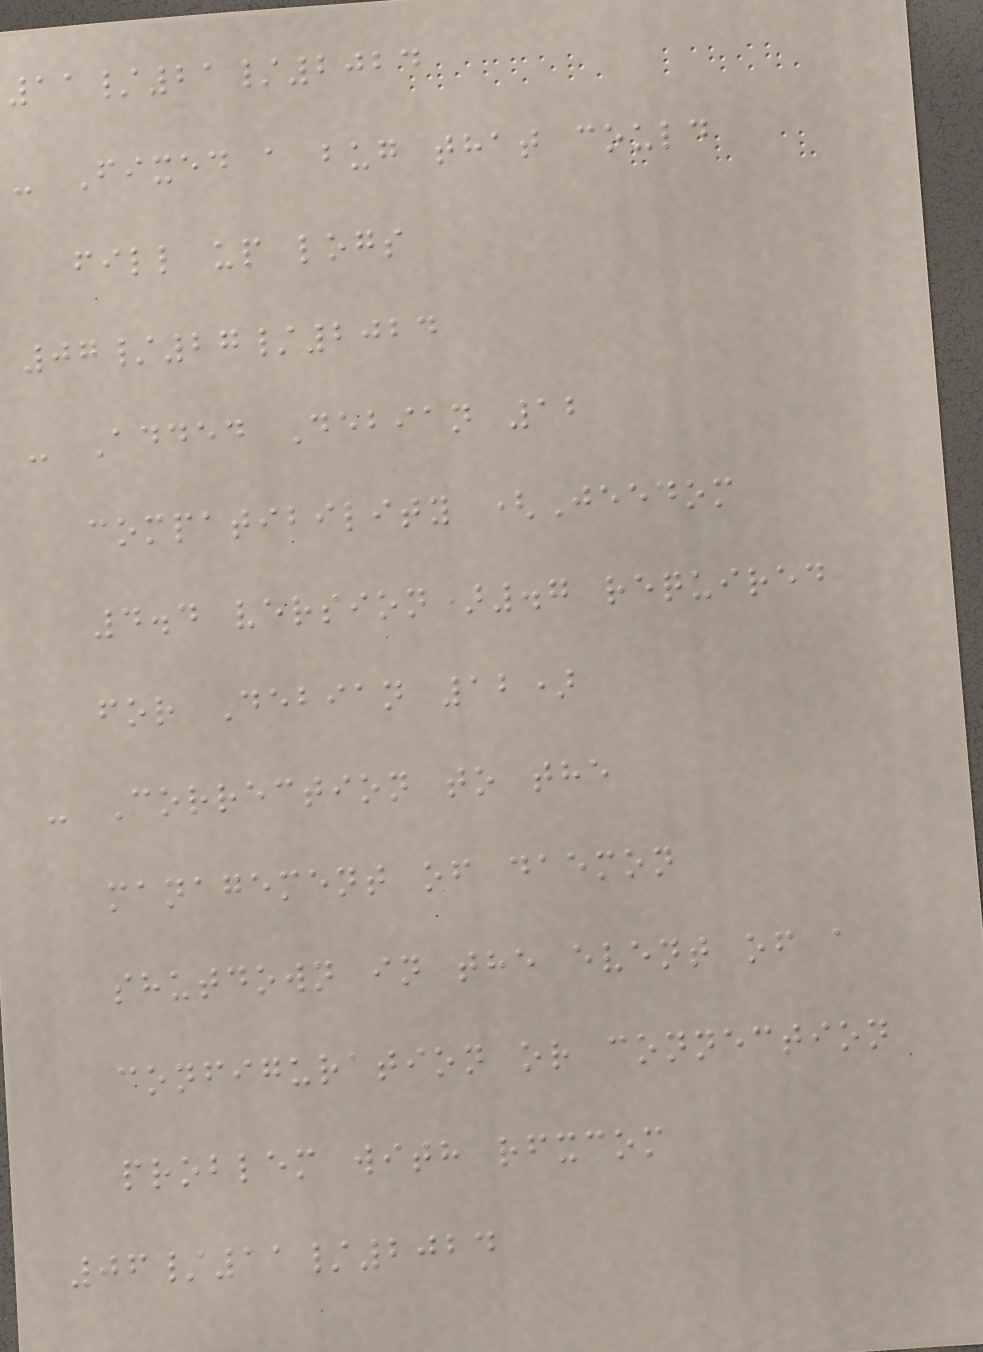11/21/2024
- Fixed a bug that could
fill up logs
07/27/2024
- Added Debian 12
compatibility (Jeedom
4.4 version).7 required
for Debian 12)
- Correction to the
management of daemon
shutdown in the event of a
configuration or connection
problem with rfxcom
06/11/2024
